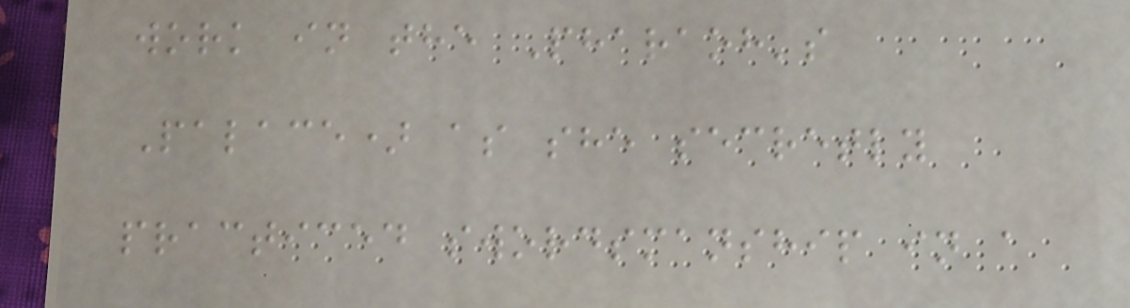work in the Pharaoh's
Palace) as she secretly
practiced swordsmanship in a
